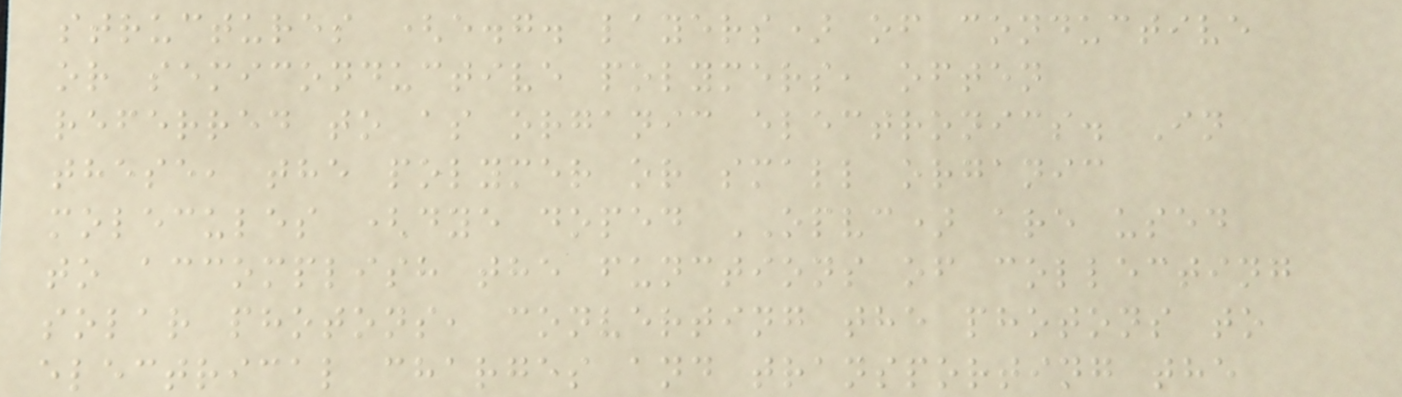structures (e.g. layers) of conductive
or semiconductive polymers, often
referred to as organic electronics. In
these, the polymer or small organic
molecules (dye doped OPVC) are used
to accomplish the functions of collecting
solar photons, converting the photons to
electrical charges and transporting the
